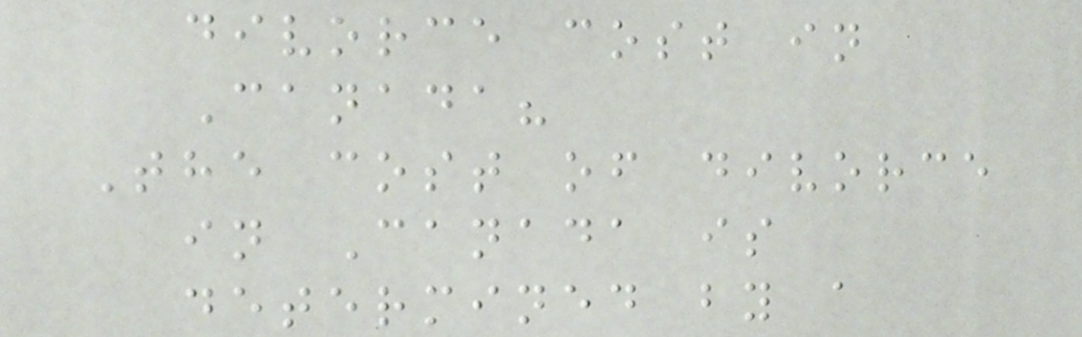divorce cost in
Canada?
The cost of divorce
in Canada is
determined by a
